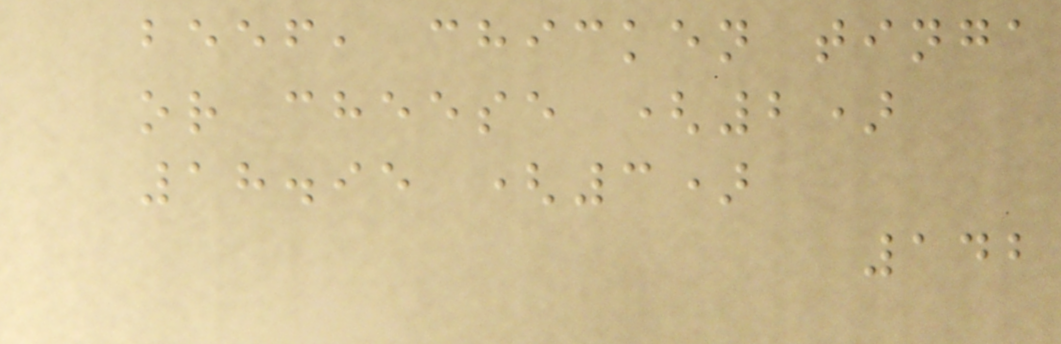beef, chicken tinga
or cheese (2)
18.95 (3)
142
